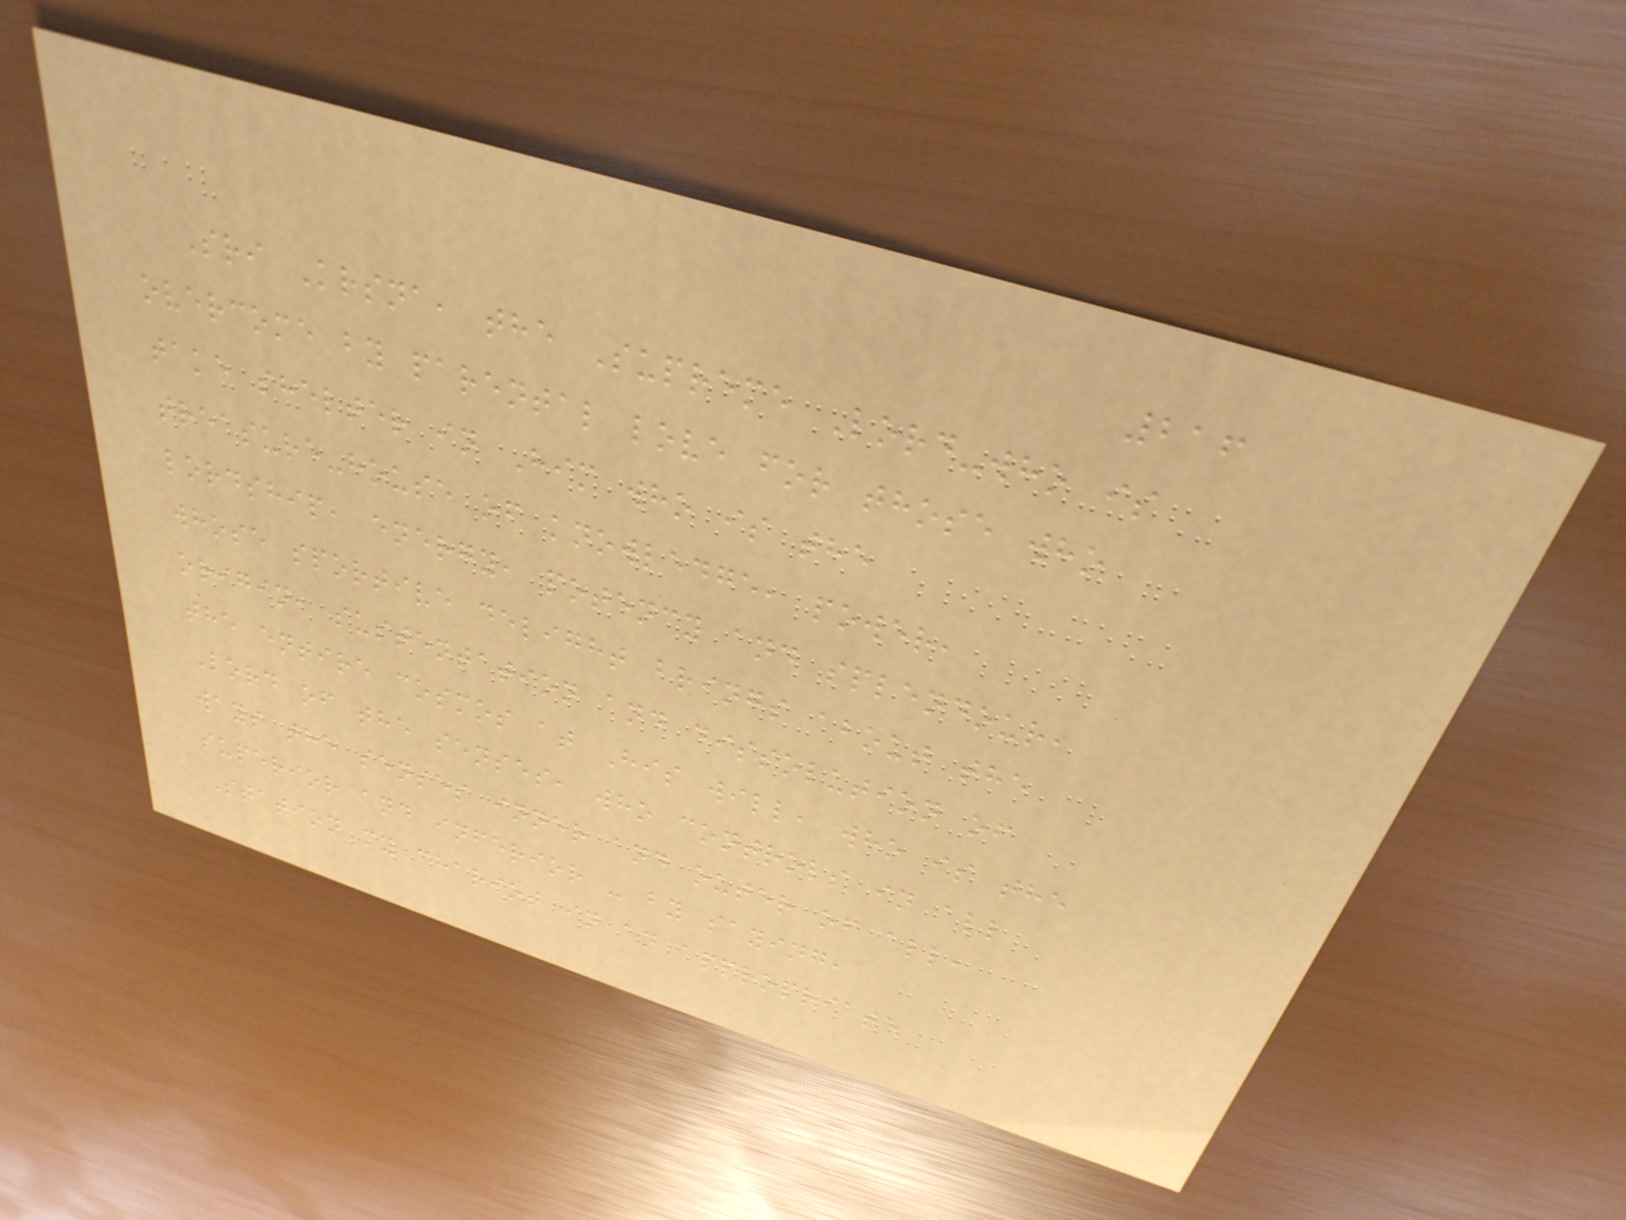216
Sri Krsna, the Supreme Lord-who is
overcome by parental love for those who
take shelter in Him who is the
treasure-house of knowledge, power,
lordship, energy, potency and splendour,
whose sportive delight brings about the
origin, sustentation and dissolution of
the entire cosmos at His will, who is the
Lord of the senses, who controls in all
ways the senses inner and outer of all,
superior and inferior - by saying,
Station my chariot in an appropriate
